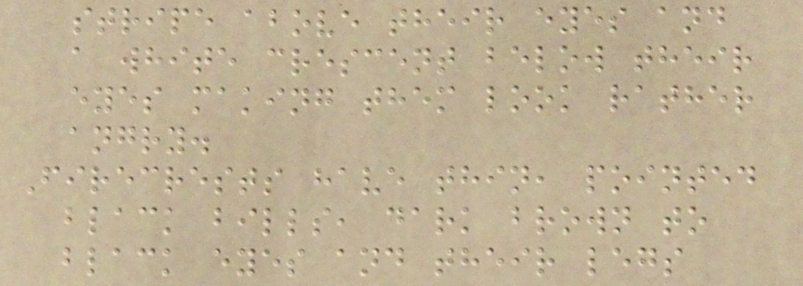stripe above their eyes and
a white crescent below their
eyes making them look rather
angry.
Firecrests have thin, pointed
black bills, dark brown to
black eyes and their legs
